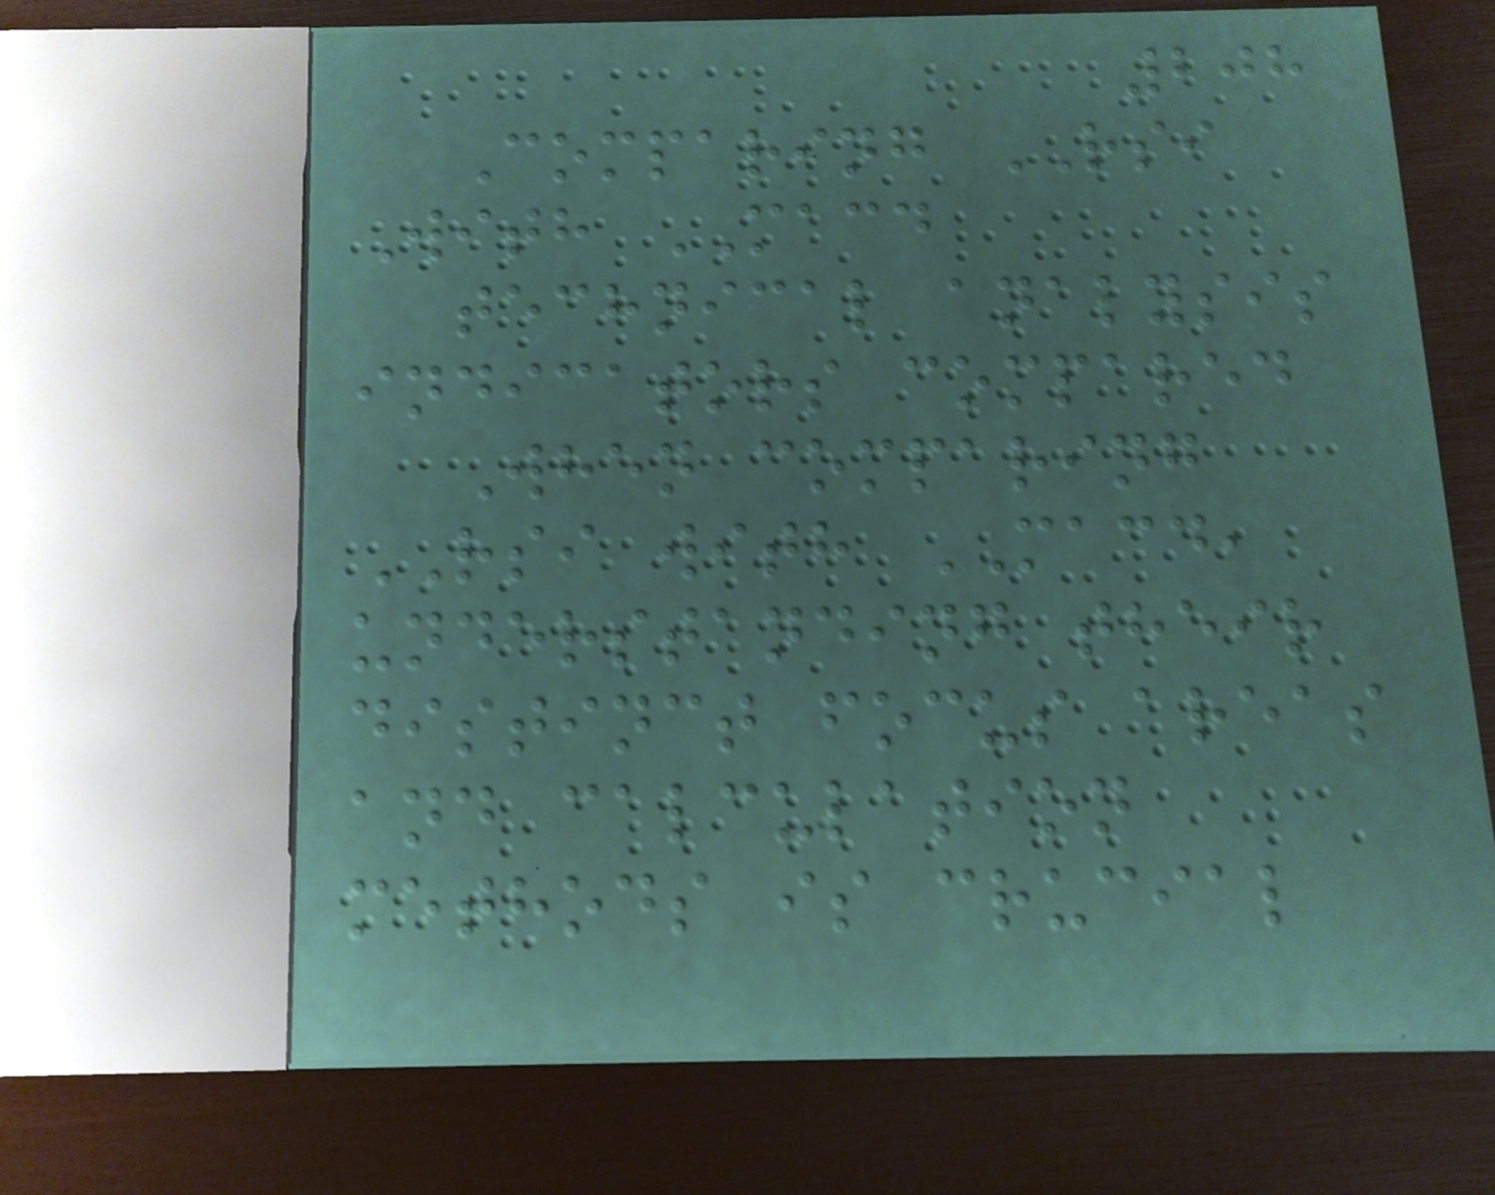208
Comparing RSI
With MACD
technical analysis
indicators compared
When comparing
RSI with MACD,
understanding their
distinct focus areas
and calculation
methods is crucial
